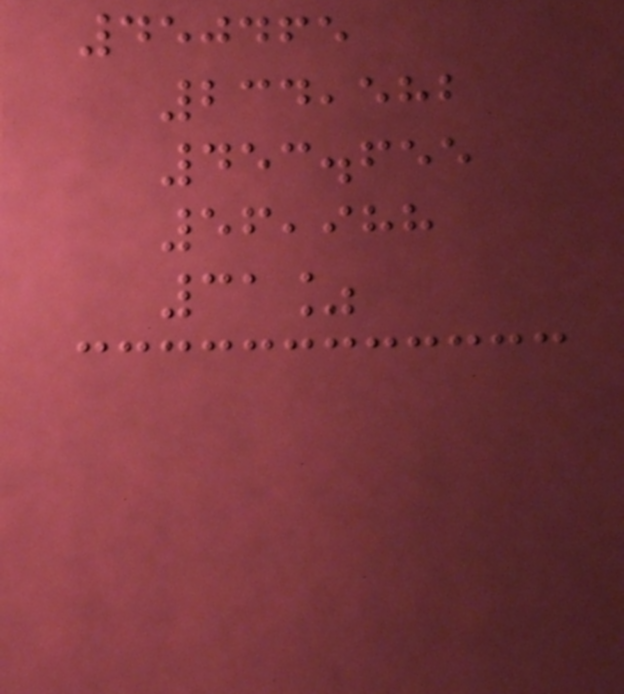450465
234,582
453.655
56,988
31%
